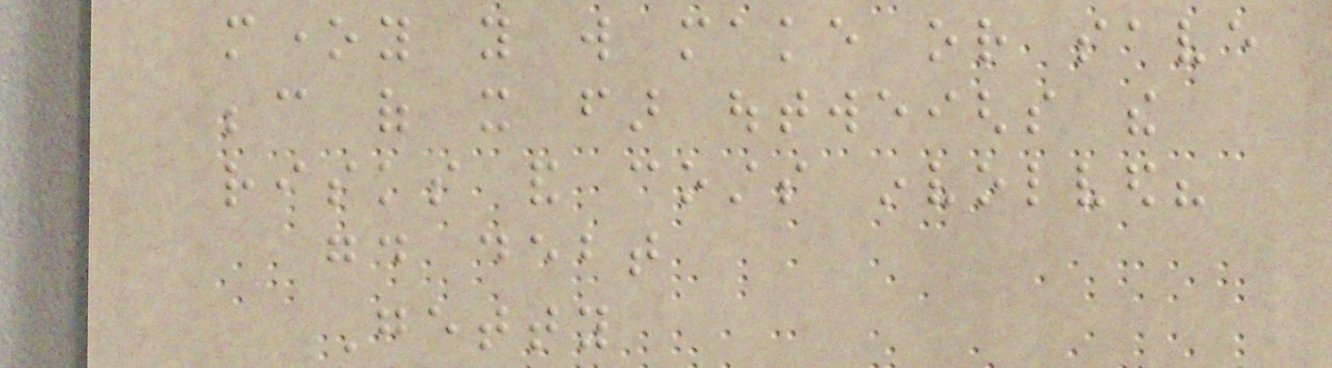money you will make or save
because of it far outweighs the
risks and costs involved?
good debt
Getty
